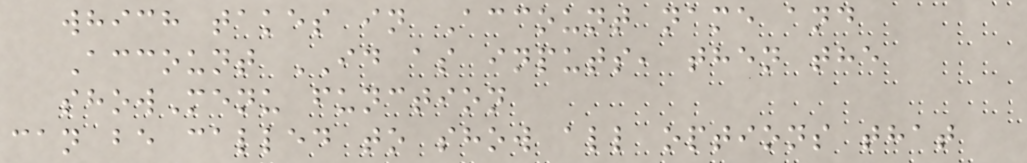which takes in Account name and
Account ID as inputs, then the
showMenu function
can be called to show all options that
